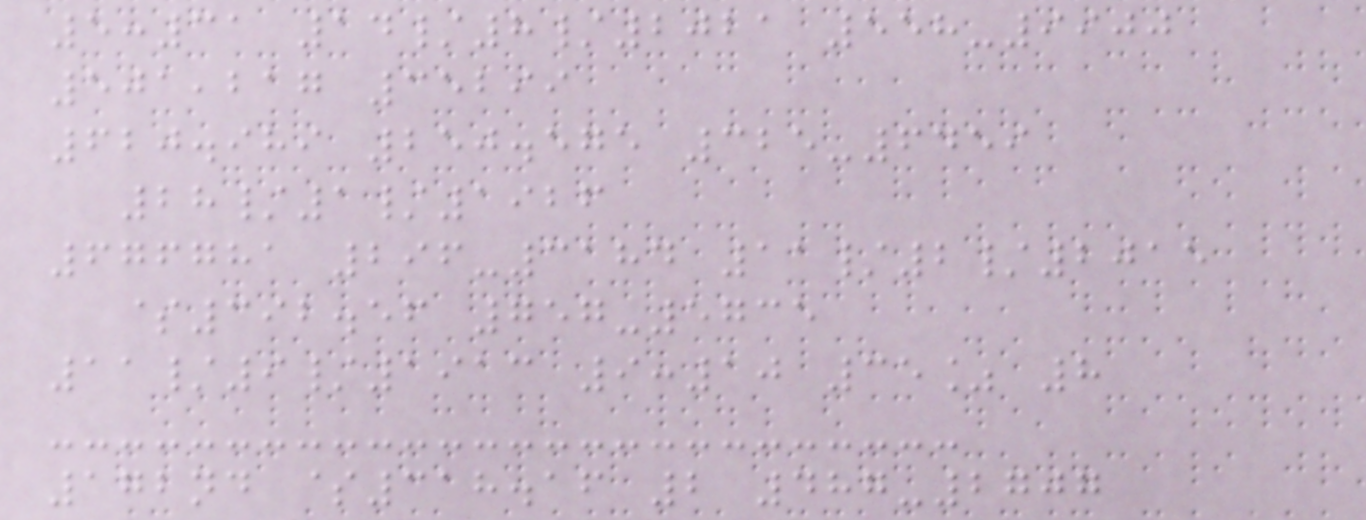5:31 14/8/2021 558-9900
501,217 35299
620.989 250.575 325-6459
28/1/1926
676781 296-3184 11/2/2015
$392.56 757-5735
11/9/1913 9:10 35% 8
172nd $318.16 2 487-2707
